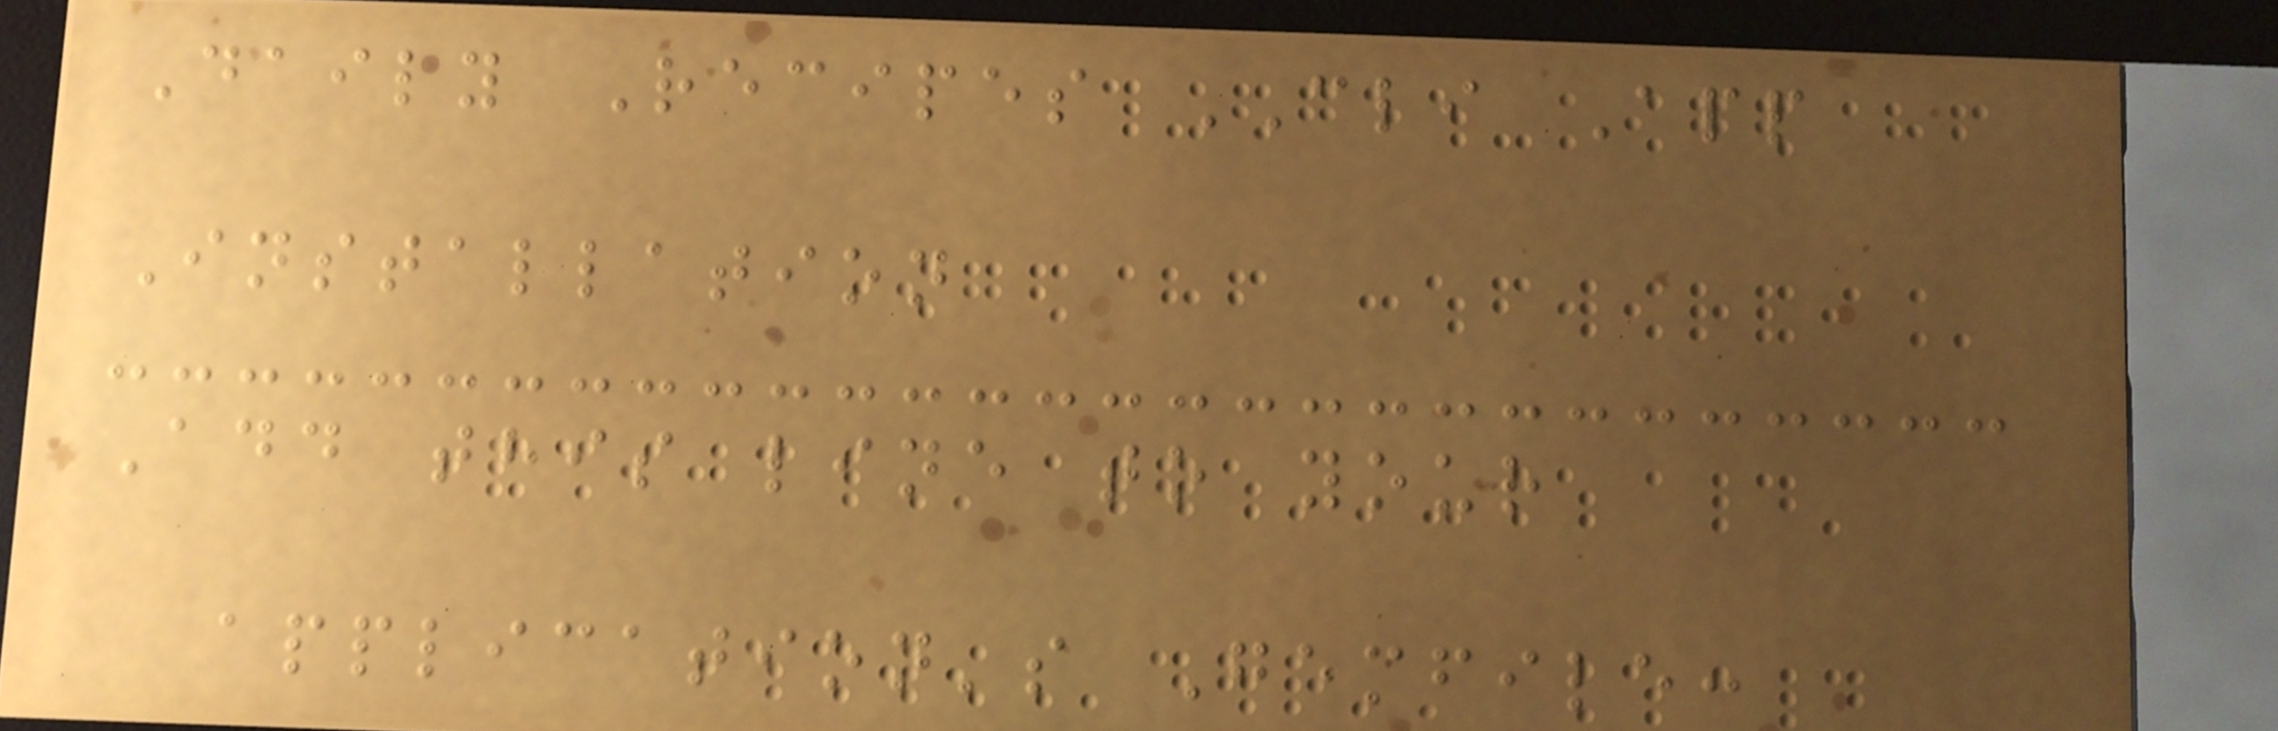Daily Recipes CLI App
Installation
Add this line to your
application's Gemfile:
